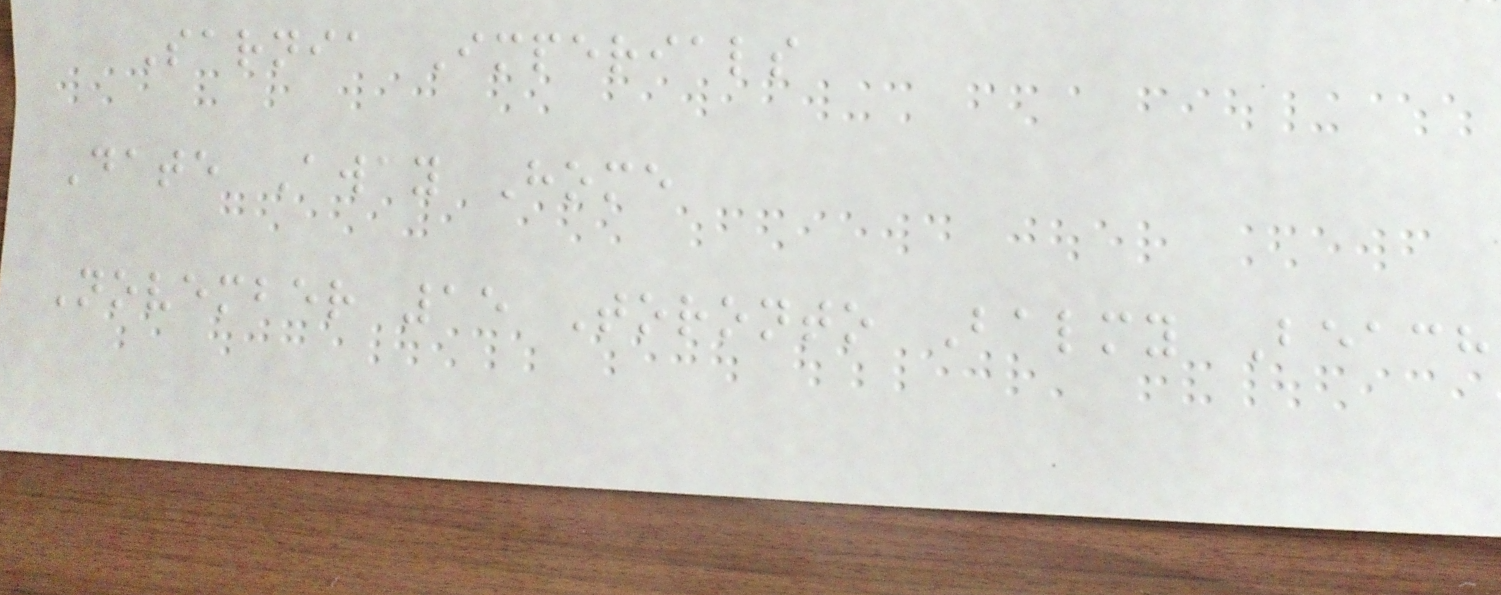Sarnia Imperials
Date Away Home
November 15 Toronto Balmy Beach
